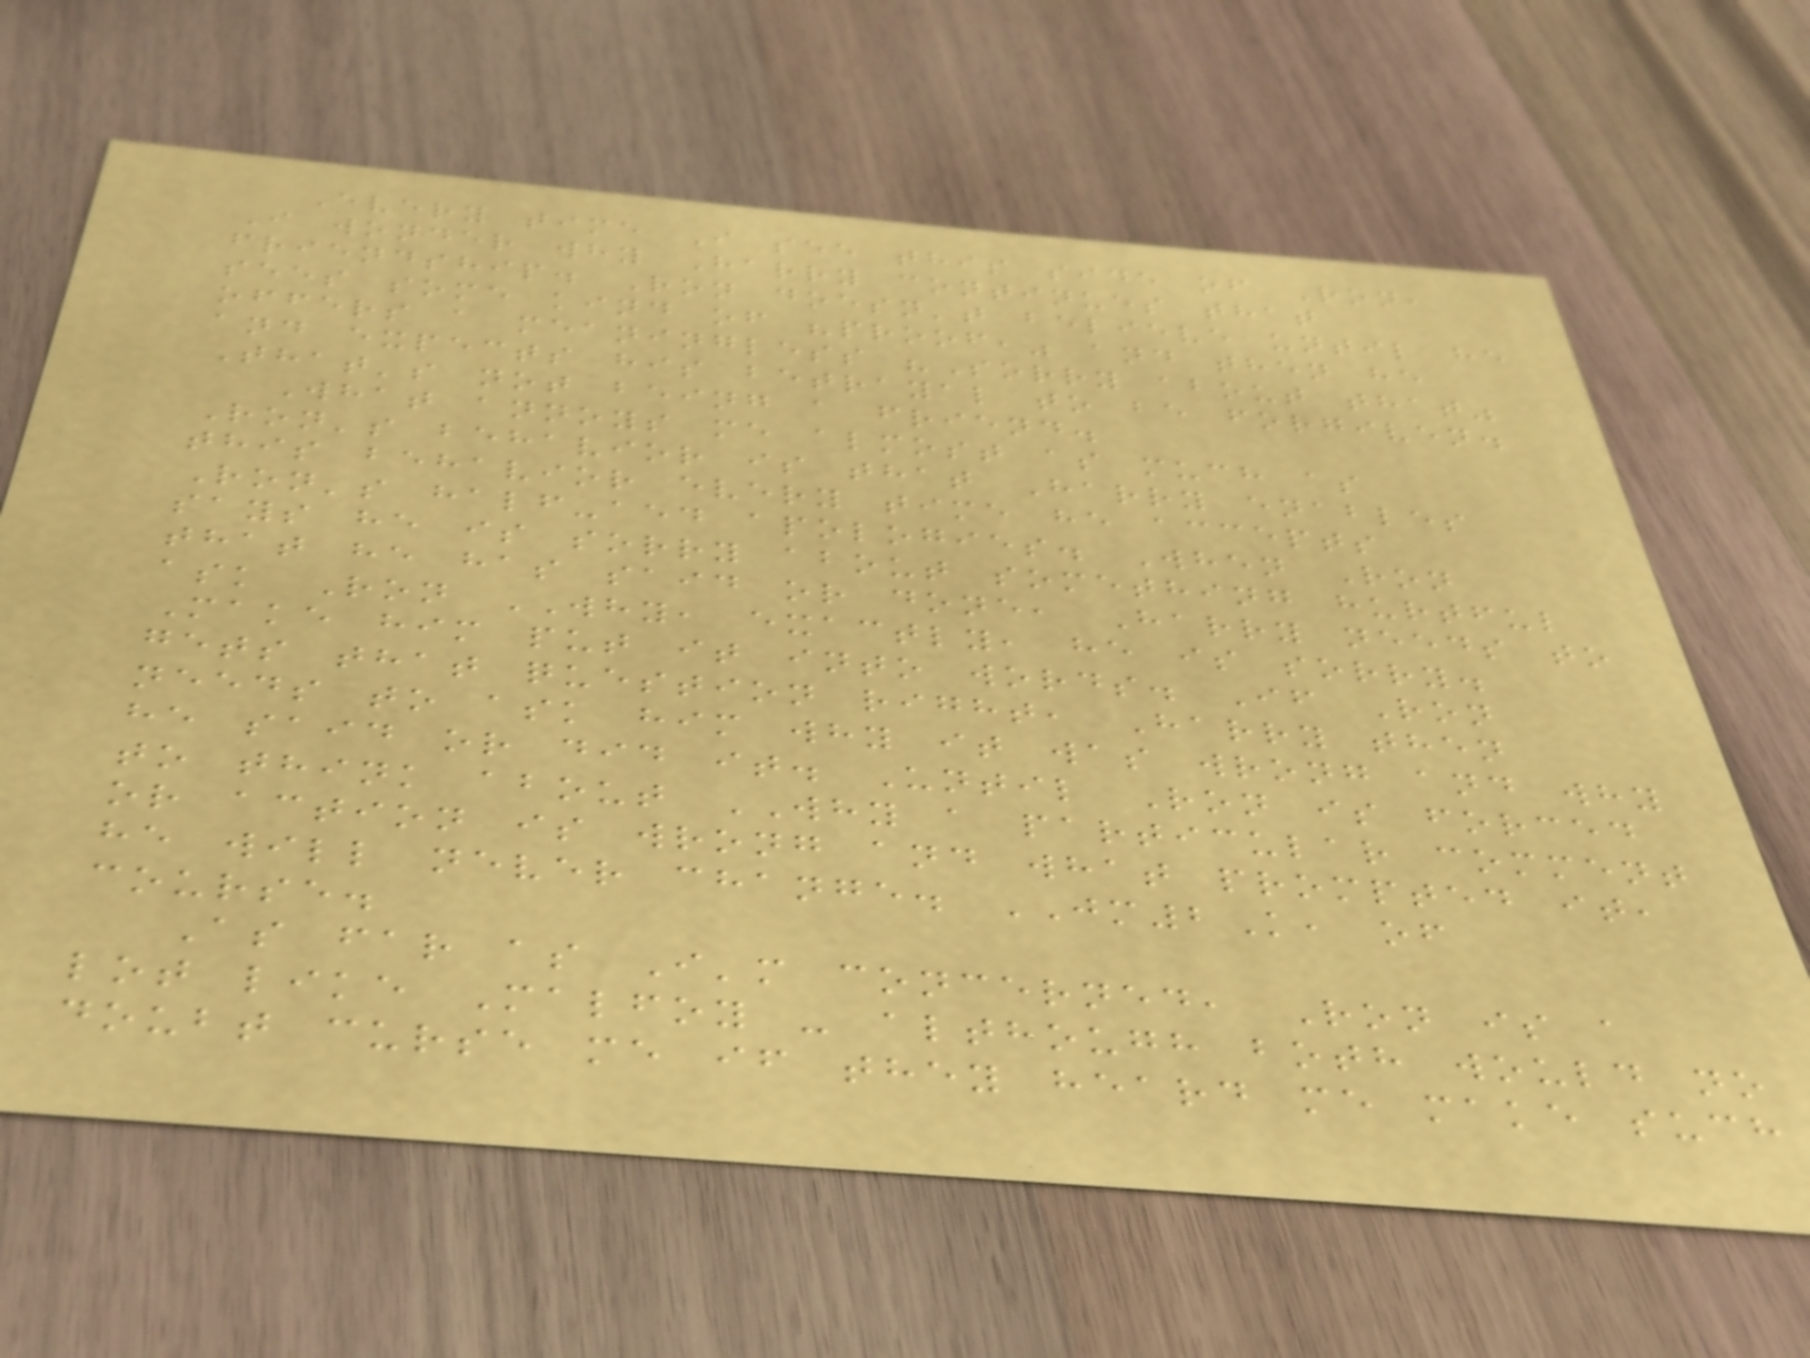Every time I see this side of Ron,
I wonder why Harry continues that
friendship. Ron doesn't believe until he
sees some kind of "proof," and then he
offers a meaningless "Sorry about that"
and expects his betrayal to be forgiven.
That's not being a friend.
What annoys me almost as much as
Ron's behavior is that Harry enables
this behavior every time he accepts
Ron's half-aed apologies. When Ron
says he is sorry about something hurtful
that he has said or done, Harry needs to
ask Ron WHY, exactly, he is sorry.
Make him put it into words. If Ron
gets that question right, Harry then
needs to ask him why it was wrong and why
he said or did it. Until Ron is forced
to think about WHY a particular comment
or action is wrong and what prompted it,
he will never change. JM2K, of
course.
As far as I'm concerned, Ron is a
lot like Malfoy - although both would no
doubt curse me if they heard me make such
